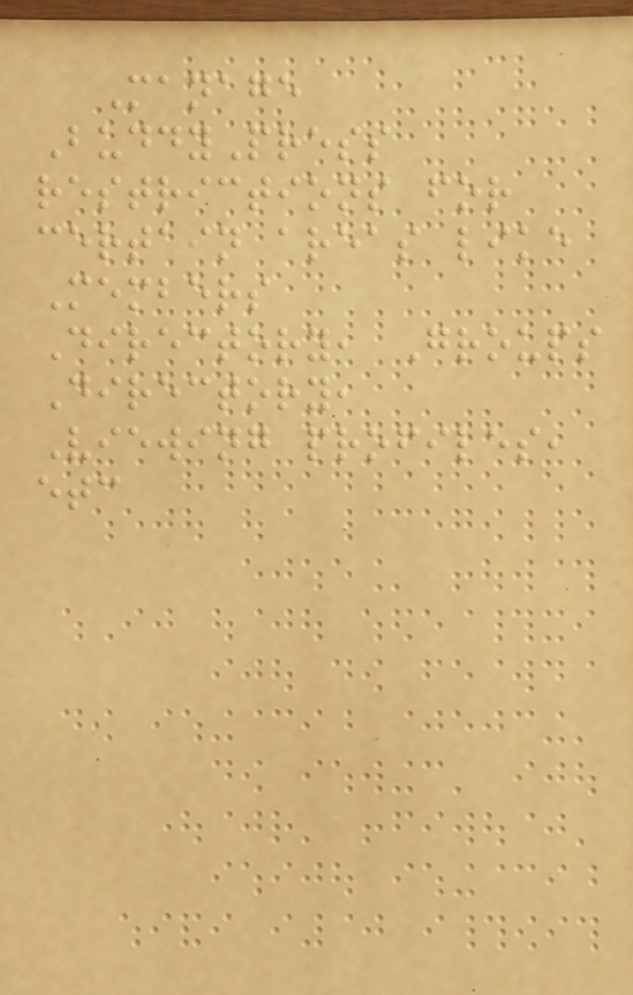Manage
BuddyPress
restrictions for
certain areas like
Members
Directory, Groups
Directory,
Viewing profiles,
etc
